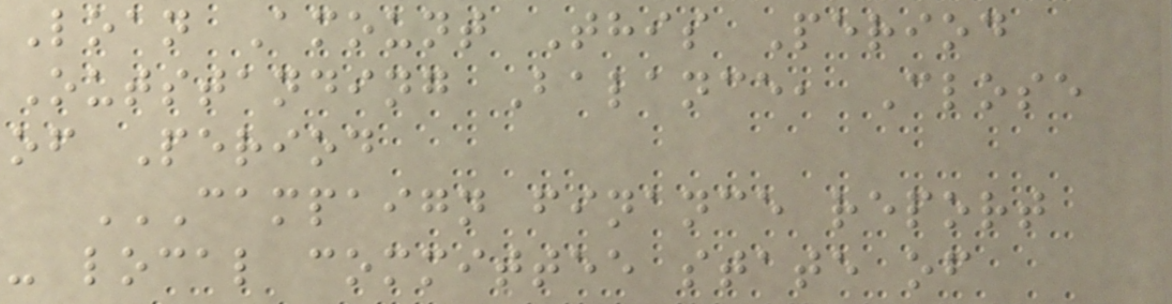Loan Amount This Period
Outstanding Balance, Close
of Period
CAMPAIGN FINANCE REPORT
- LOCAL COMMITTEE STATE OF
